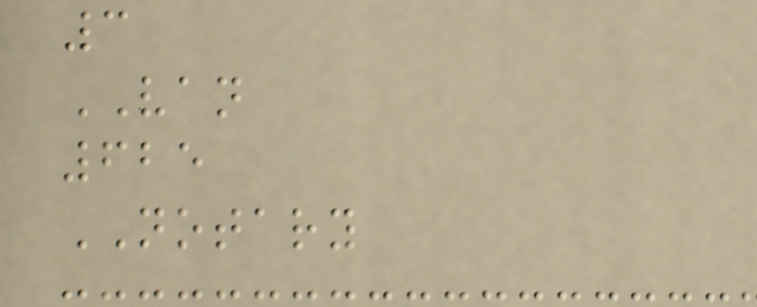3
VAN
625
NOTARY
